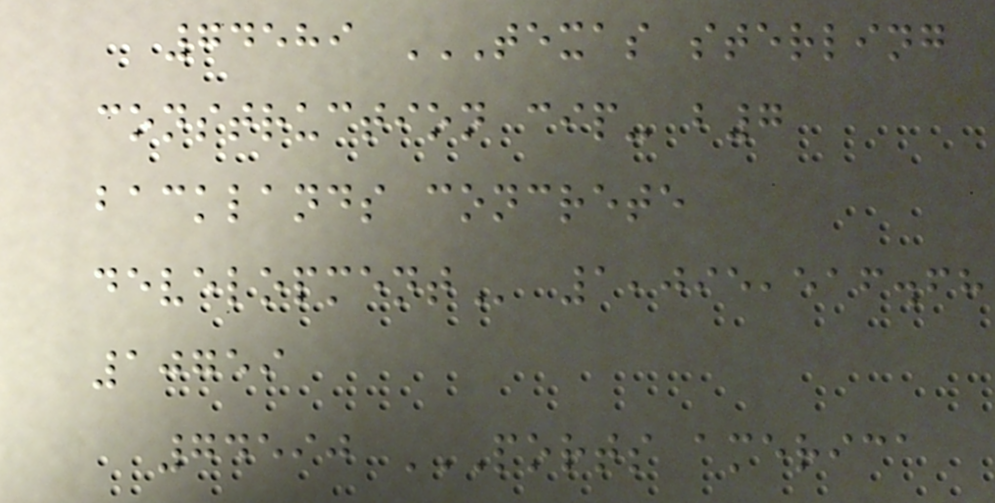74589 TEXAS STERLING
CONSTRUCTION CIP- B7
BACKLANDS CONCRETE
DEVELOPMENT 1,095,516.68
10759
74590 PORTS AMERICA
